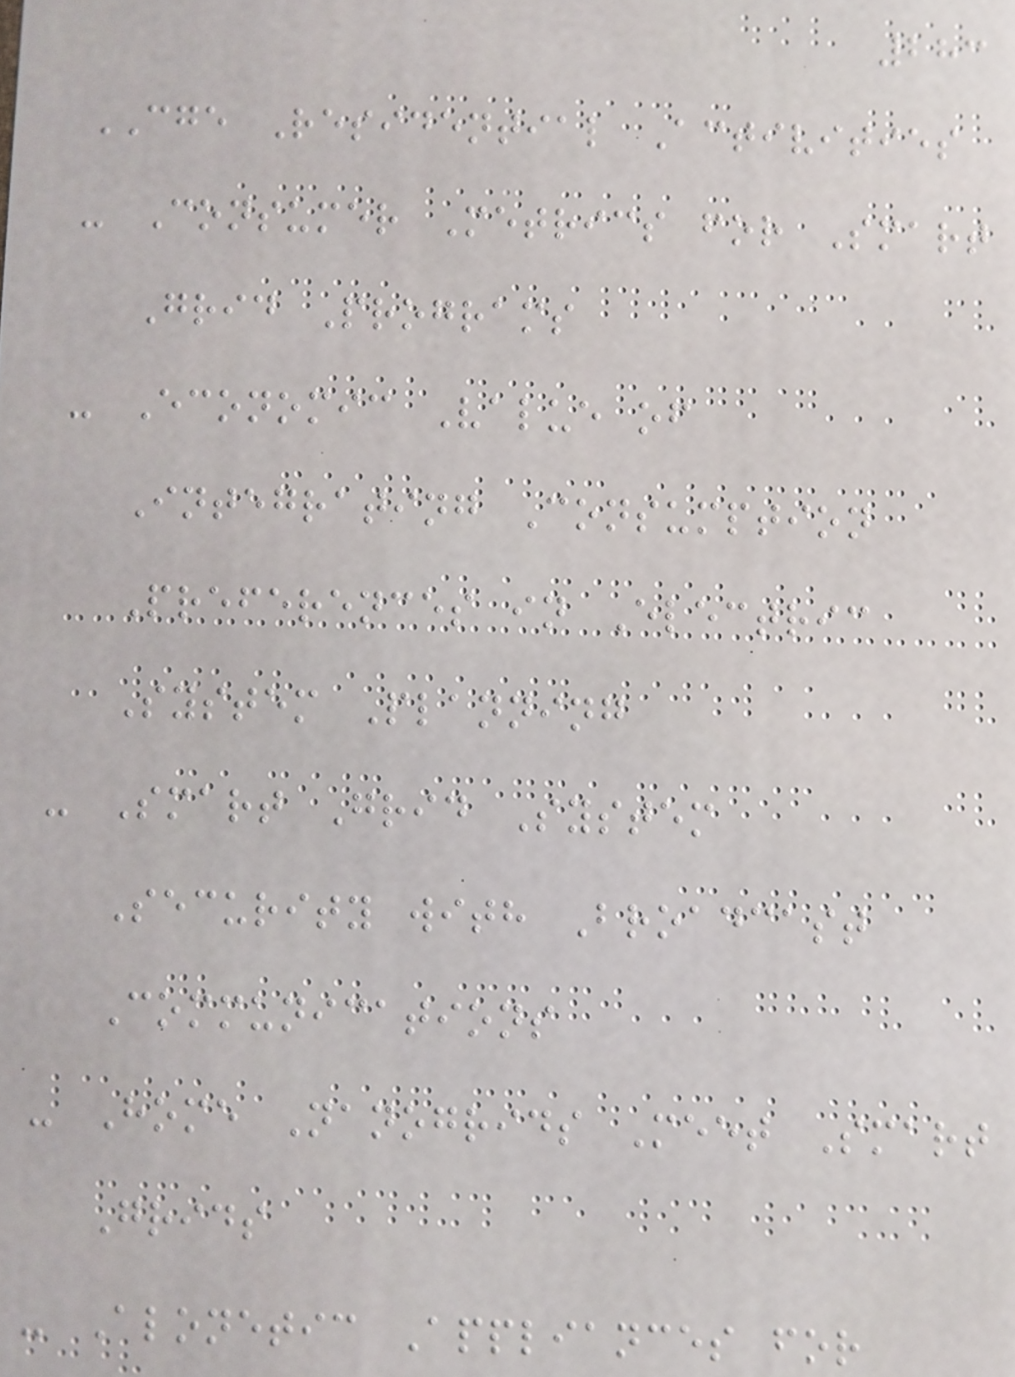283
CGE Residential Activities
- Consumer Metrics for Smart
Grid Programs
- Economic Value of
Integrating Consumption
Preferences in Electric
System Planning
- Smart Grid System
Security with Broadcast
Communications
- Home Nanogrids Meet Smart
Grids
- Alonetic Appliances for
